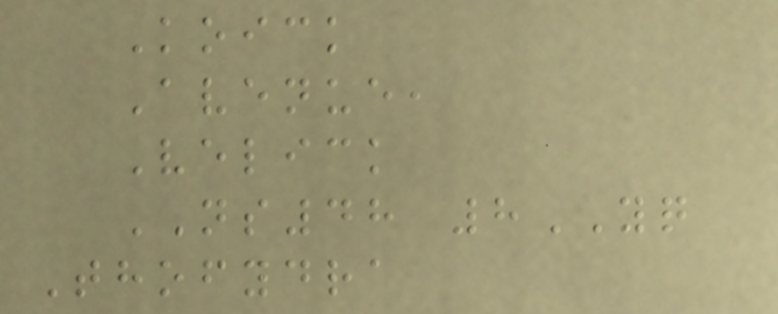Koick
Avenue,
Velick
NS48 8YQ
Thofydra
